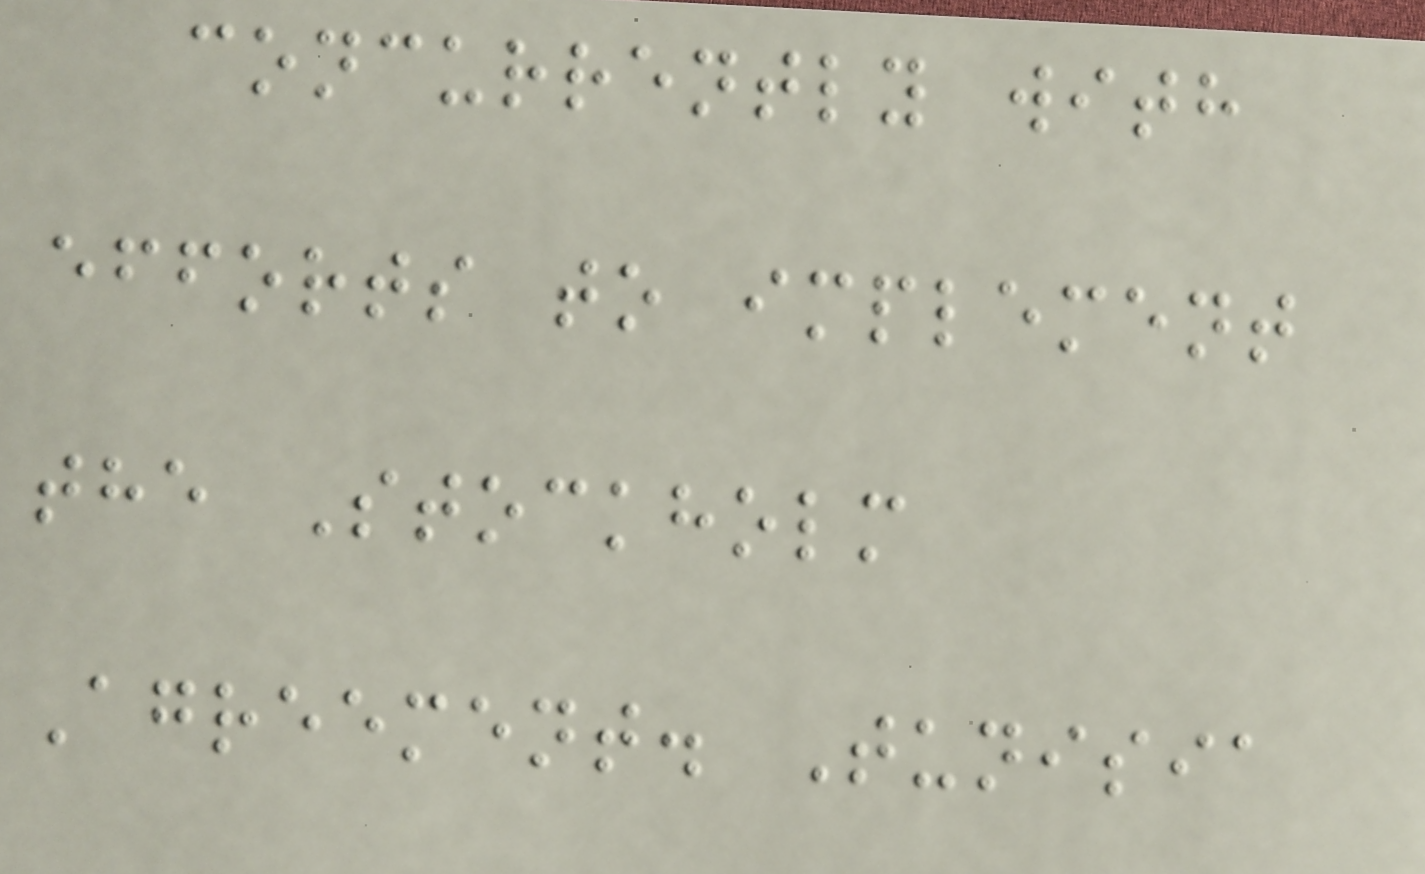concurrently with
efforts to implement
the Stockholm
Agreement. Tunisia
